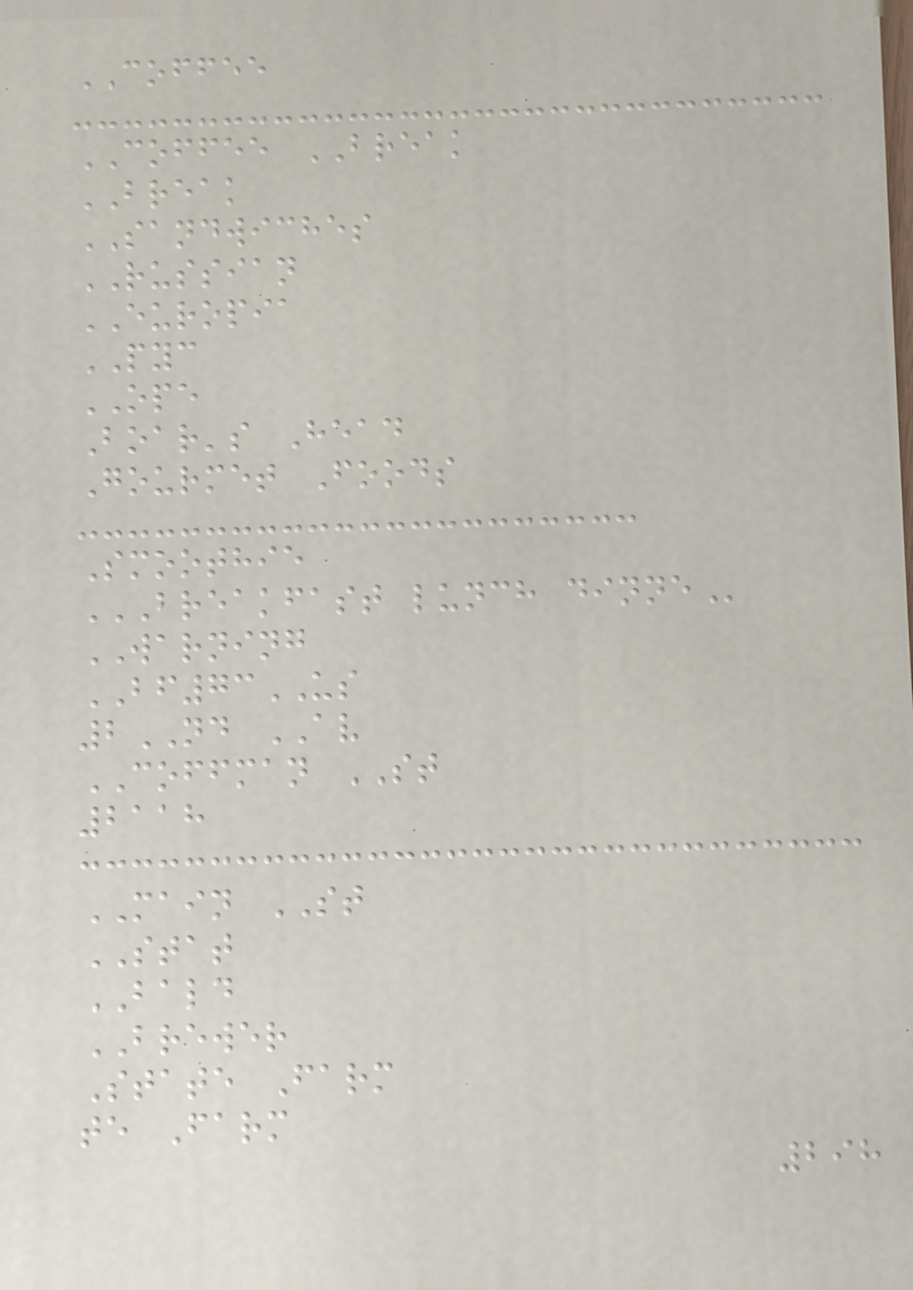COFFEE
COFFEE BREAK
BREAK
SANDWICHES
RUSSIAN
EUROPIA
PYC
OPE
Boar's Head
Gourmet Foods
Smoothie
BREAKFAST LUNCH DINNE
WARNING
BF73US
2ND AV
COFFMAN ST
2118
MAIN ST
STAT
BALD
BREWER
State Farm
te Farm
298
